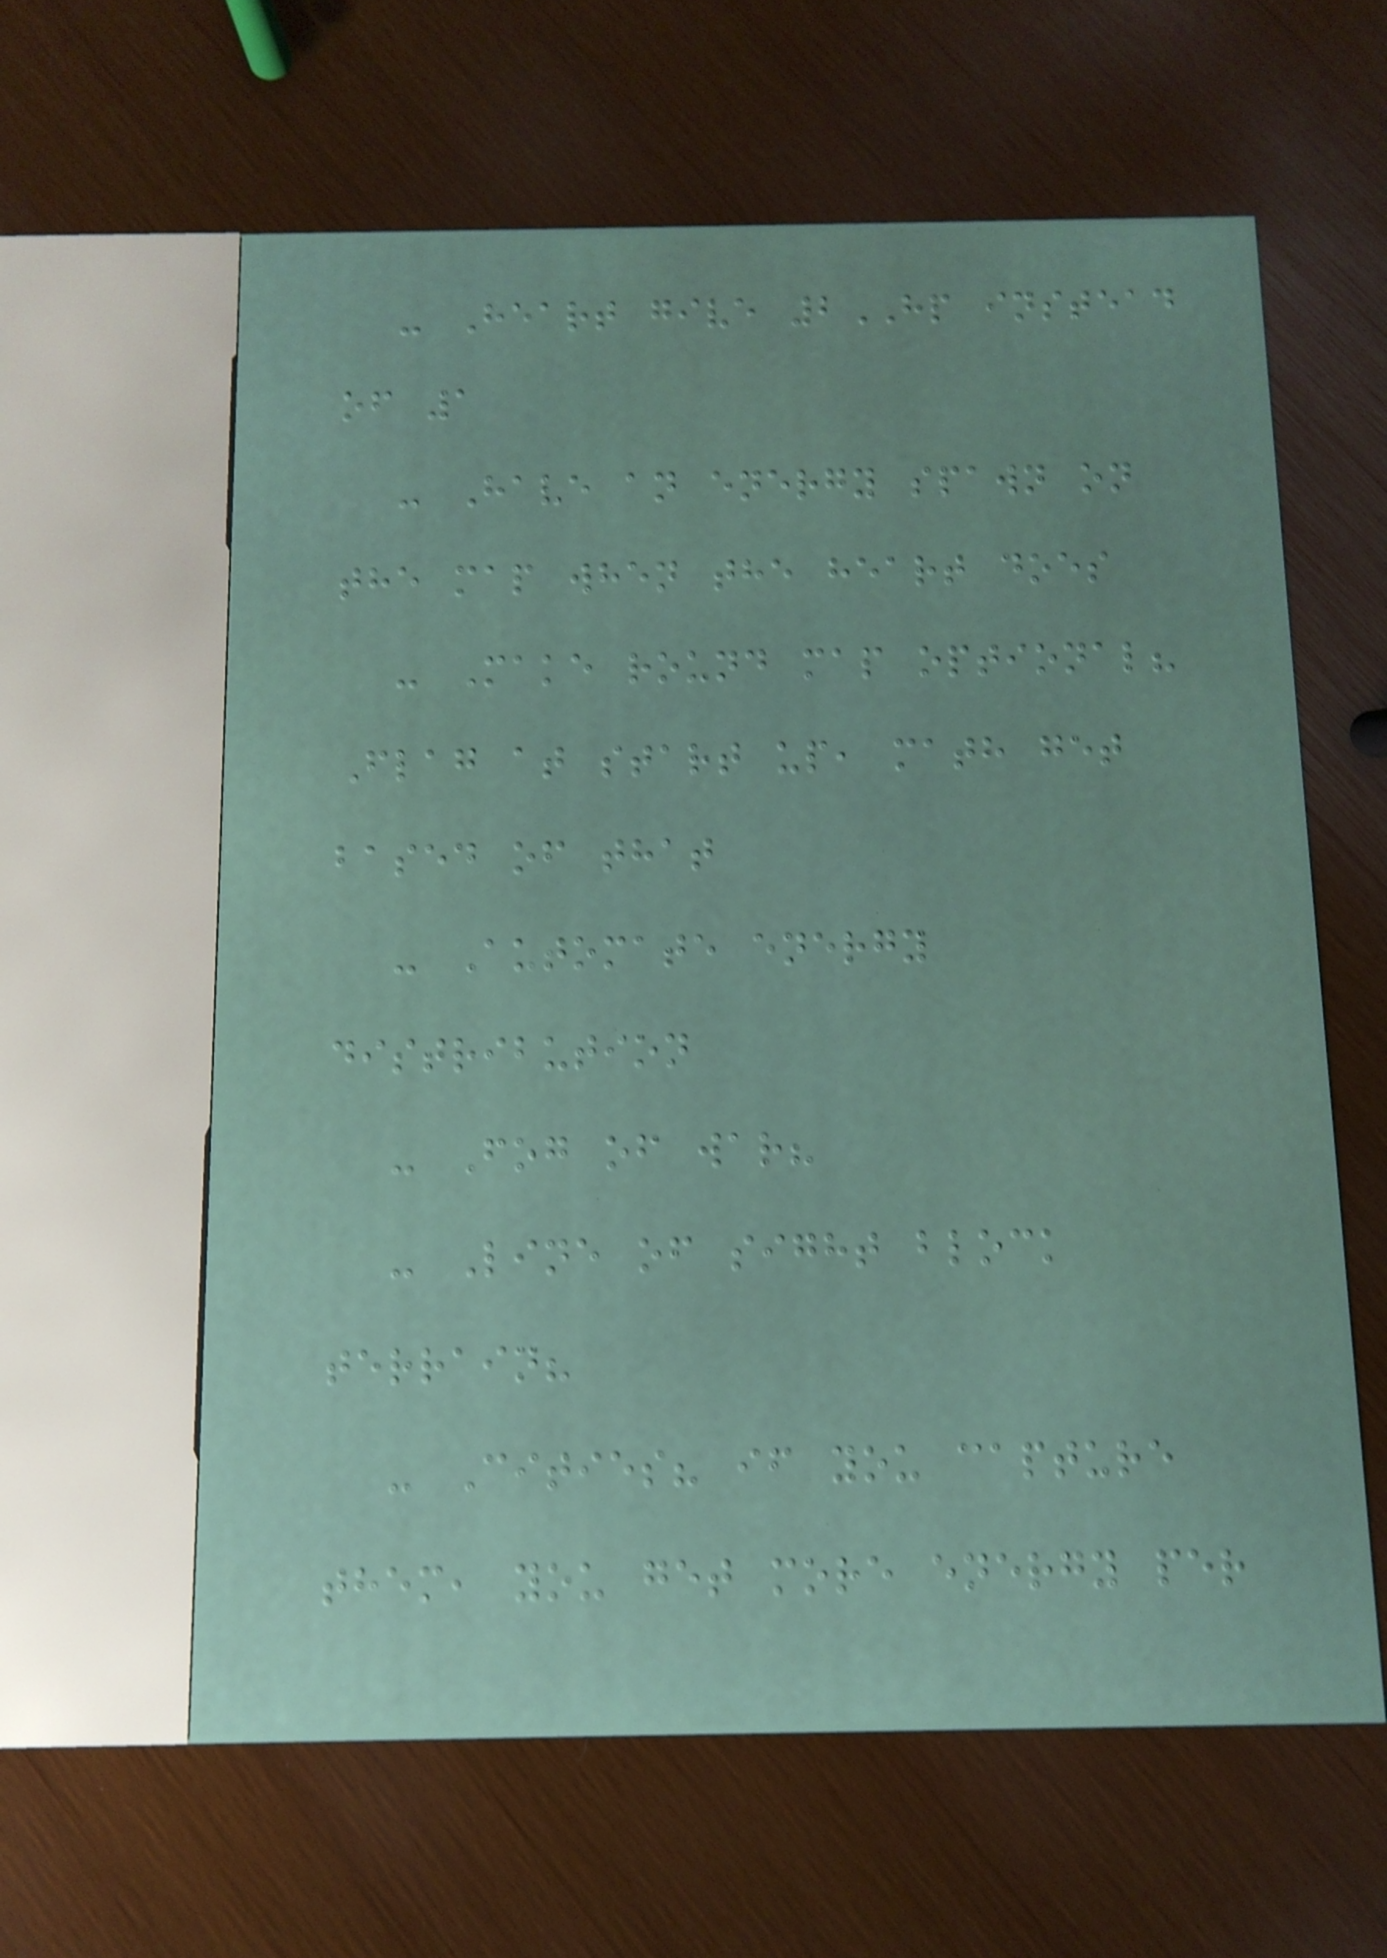- Heart give 2HP instead
of 1
- Have an energy spawn on
the map when the heart does
- Make round map optional?
Flag at start up, math get
based of that
- Automate energy
distribution
- Fog of war?
- Line of sight block
terrain?
- Cities? if you capture
them, you get more energy per
